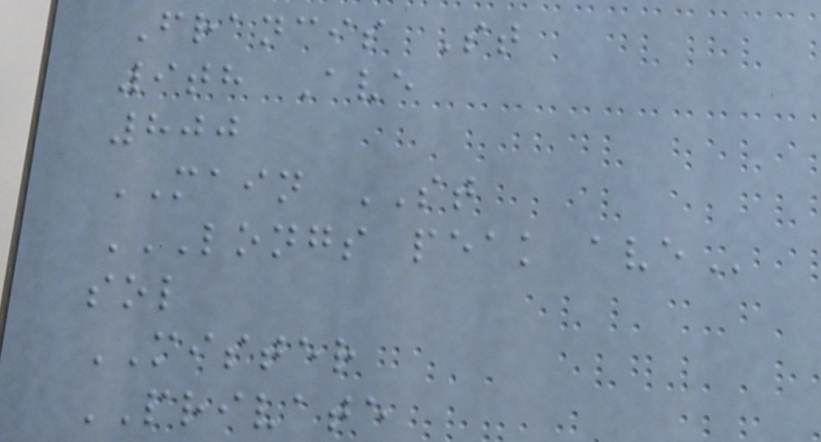Francis St
9th Ave
800
MAIN ST
LONGS PEAK AVE
sol
MISTER
PRIVATE
